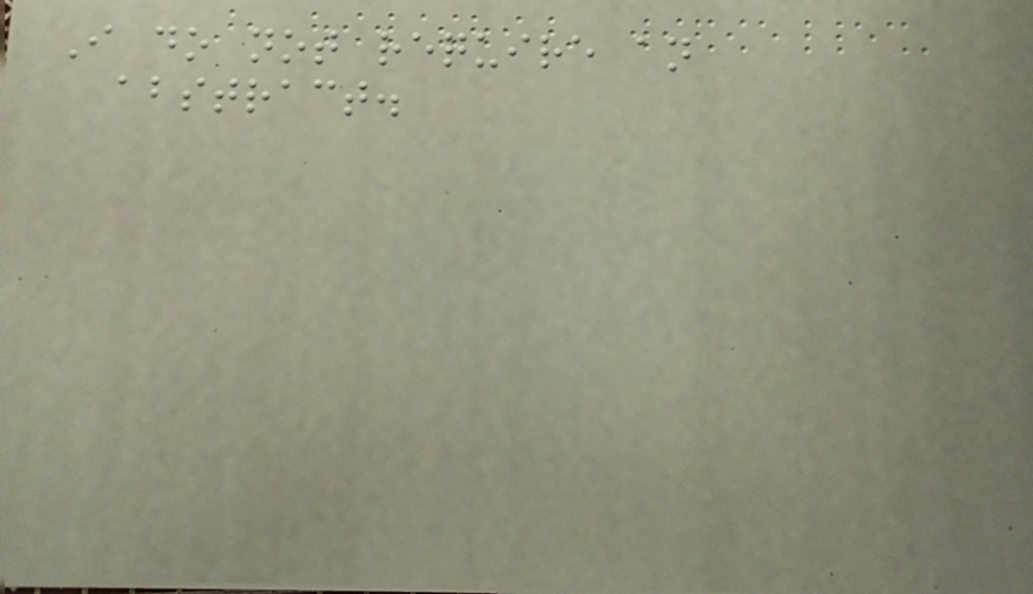I do not require an
abstract.
